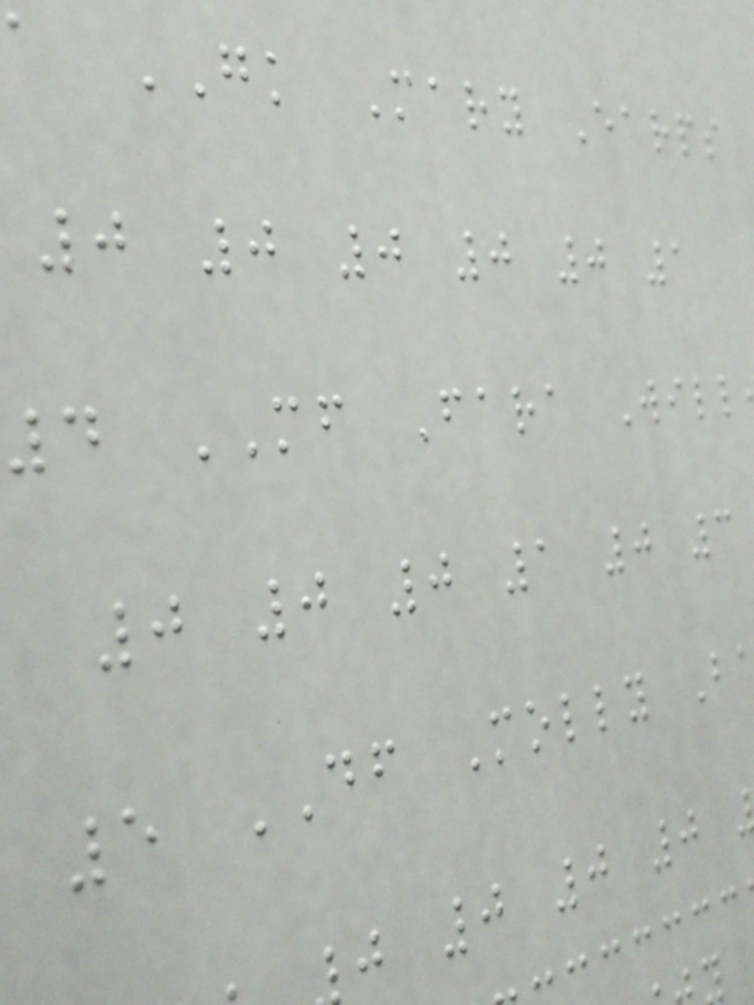a GK Mary Earps
0 0 0 0 0 1
4 MF Fara Will
0 0 0 1 0 3
5 DF Molly B
j 0 0 0
